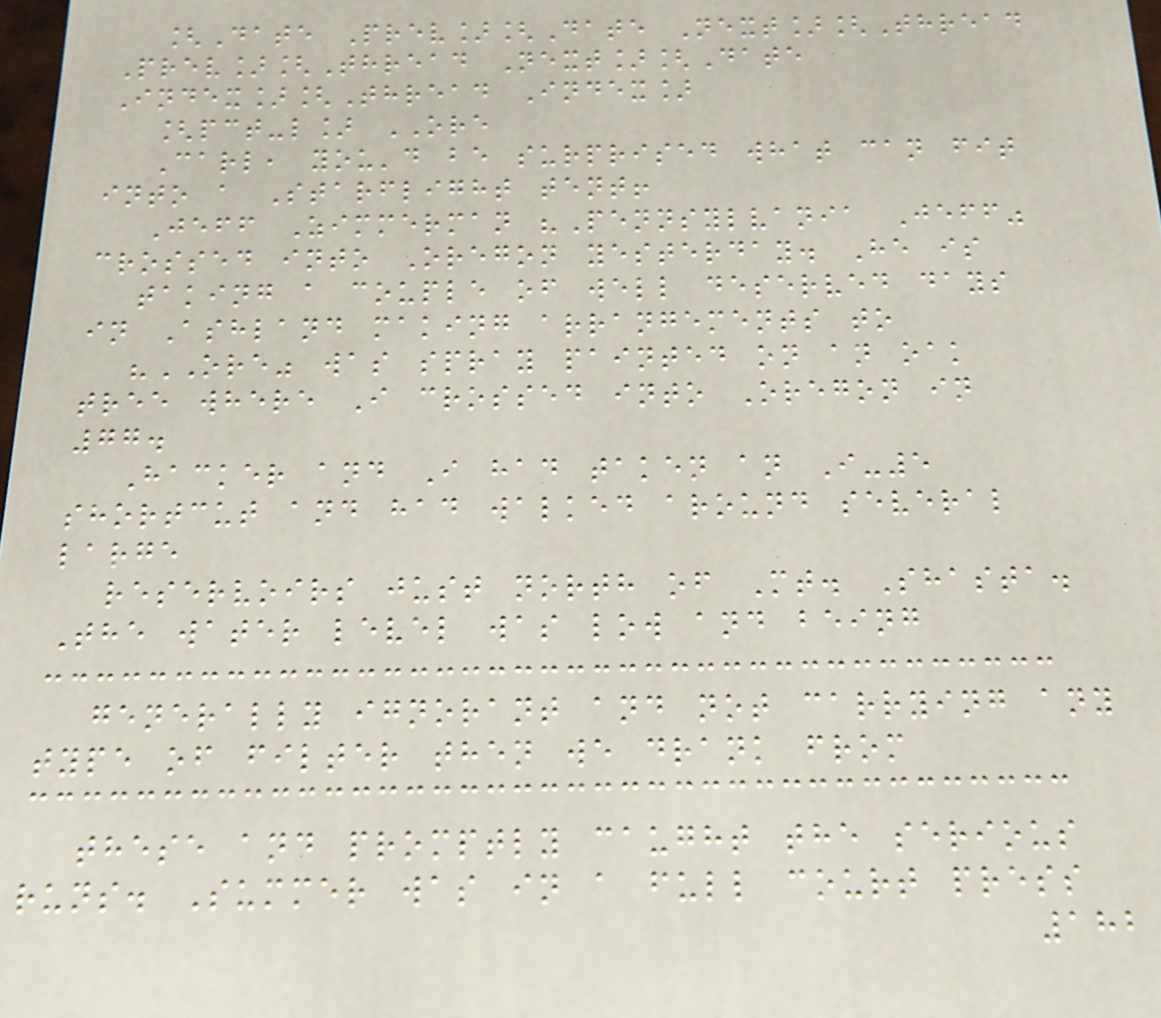[Date Prev][Date Next][Thread
Prev][Thread Next][Date
Index][Thread Index]
[pct-l] ORE
Carl, you'd be surprised what can fit
into a Starflight tent!
Jeff Zimmerman "Pennsylvania Jeff"
crossed into Oregon yesterday. He is
taking a couple of well deserved days
in Ashland making arrangements to
"ORE" was spray painted on an oak
tree where I crossed into Oregon in
77.
Hacker and I had taken an I-5
shortcut and had walked around several
large
reservoirs just north of Mt. Shasta.
The water level was low and being
generally ignorant and not carrying any
type of filter then we drank from
these and promptly caught the serious
runs. Summer was in a full court press
182
